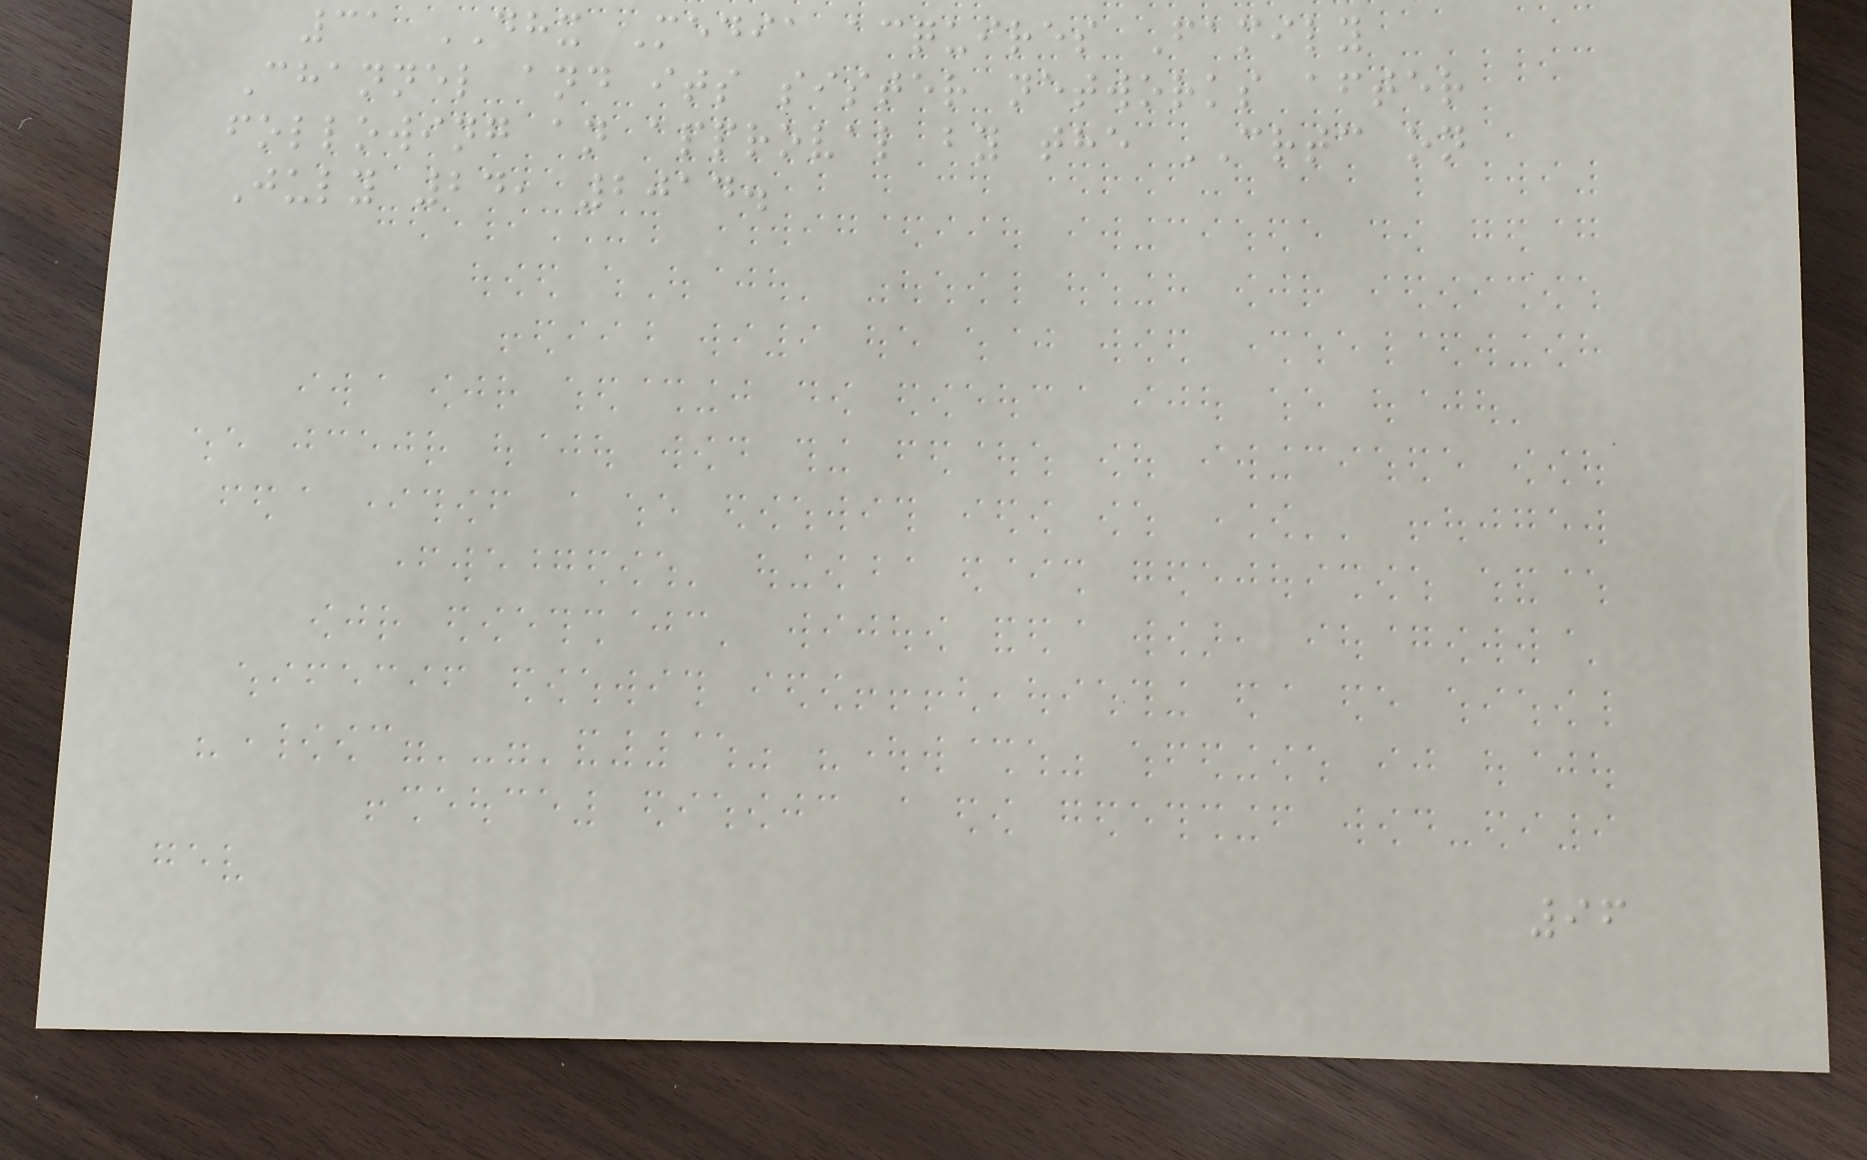31 DHX Media acquires Family
Channel and its sister networks after
following an approval by the CRTC on
July 24, 2014.
96
